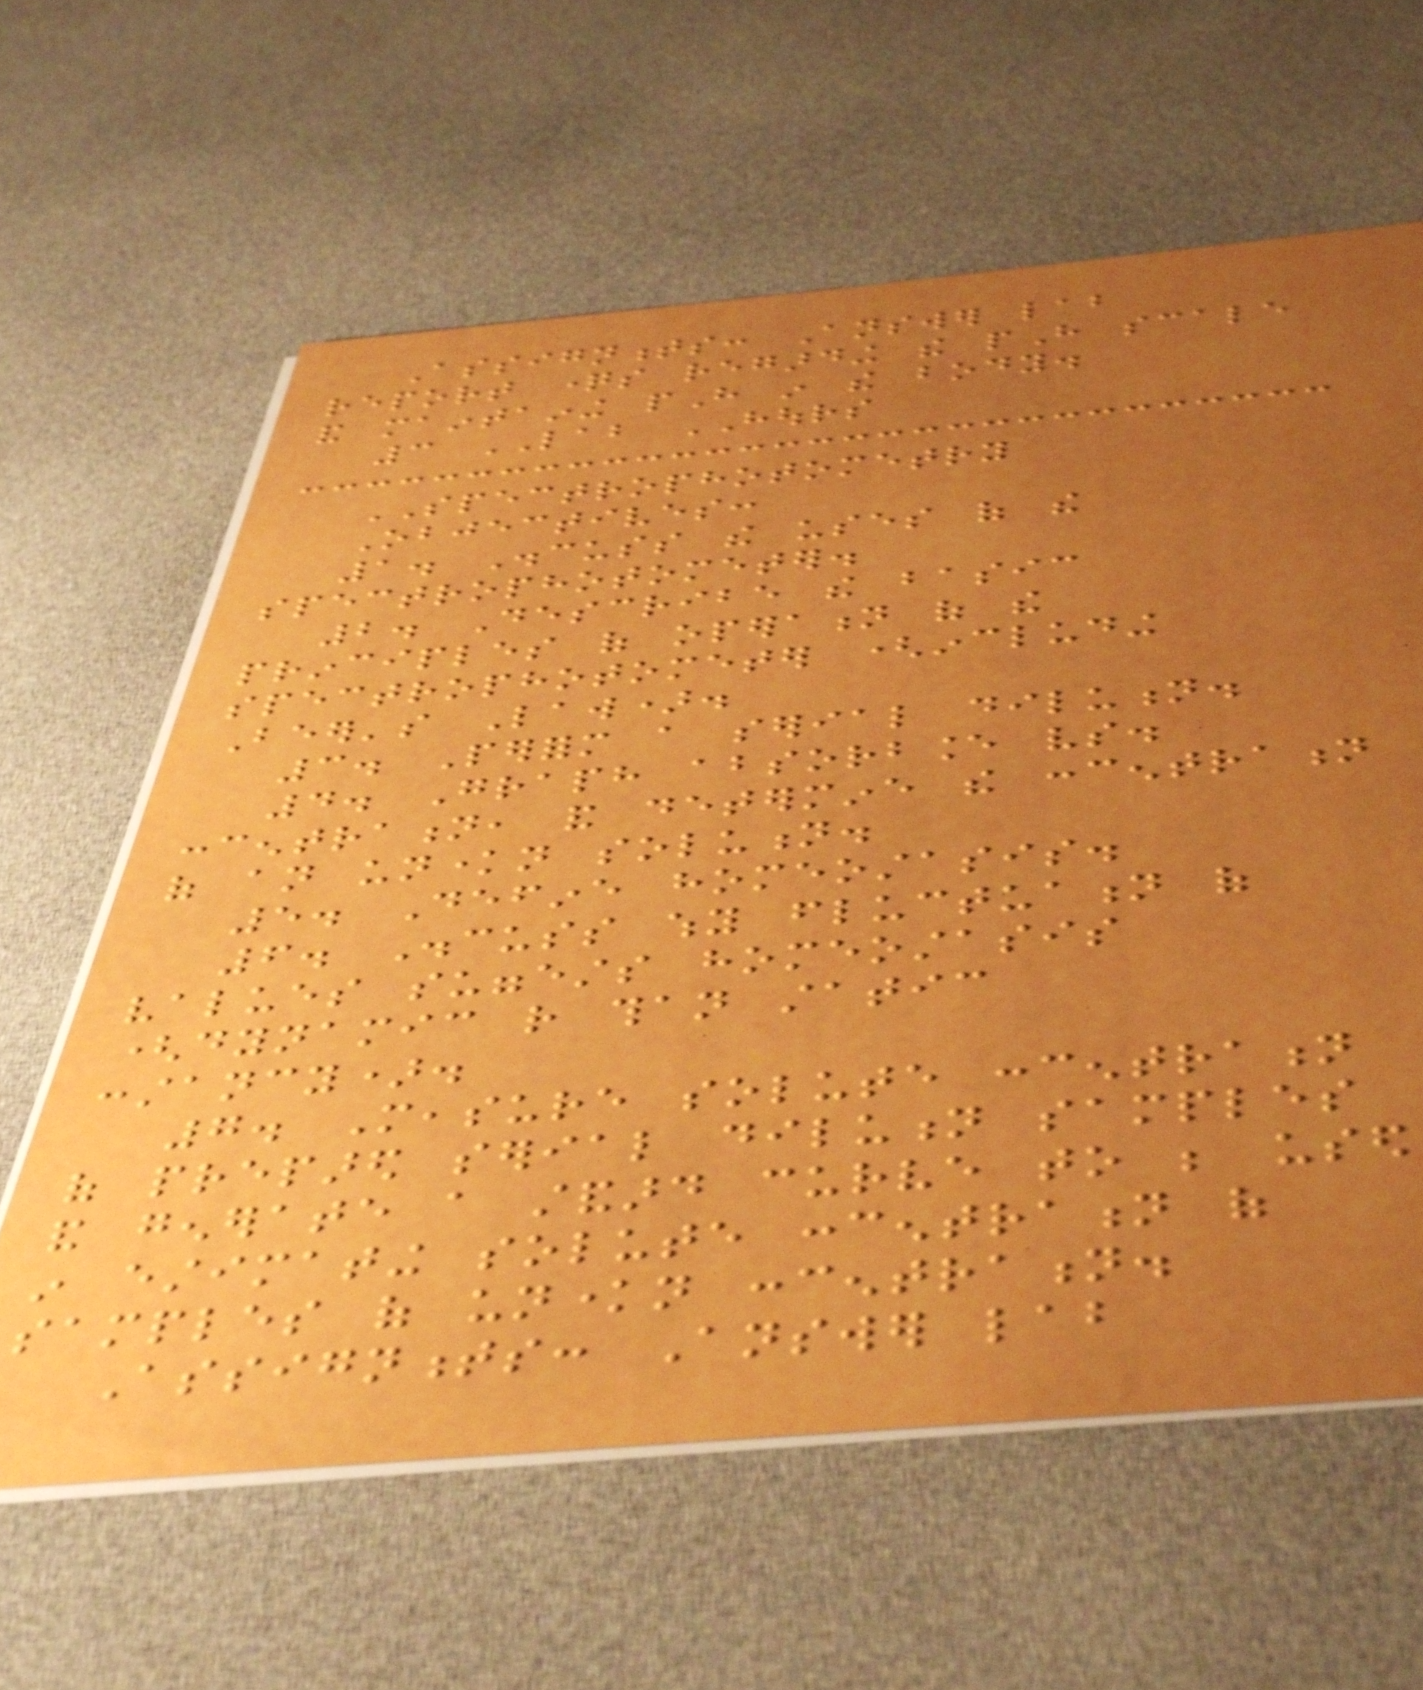Assignments: Answer lab
report questions regarding the pH scale
and maintaining pH in the body.
3 LAB HOURS
SPECTROPHOTOMETRY
Objectives:
1. Discuss the uses of the
spectrophotometer.
2. Describe the basic
principles of operation of the
spectrophotometer (including
Beer's Law).
3. Perform a serial dilution.
4. Graph absorbance vs.
concentration, and determine the concentration
of an unknown solution.
5. Define homeostasis.
6. Discuss why fluctuation of
values suggests homeostasis
(dynamic rather than static
constancy).
7. Measure solute concentration
of prepared serial dilution samples
and generate a standard curve to be used
in estimating solute concentration of
samples of unknown concentration.
Assignments: Answer lab
